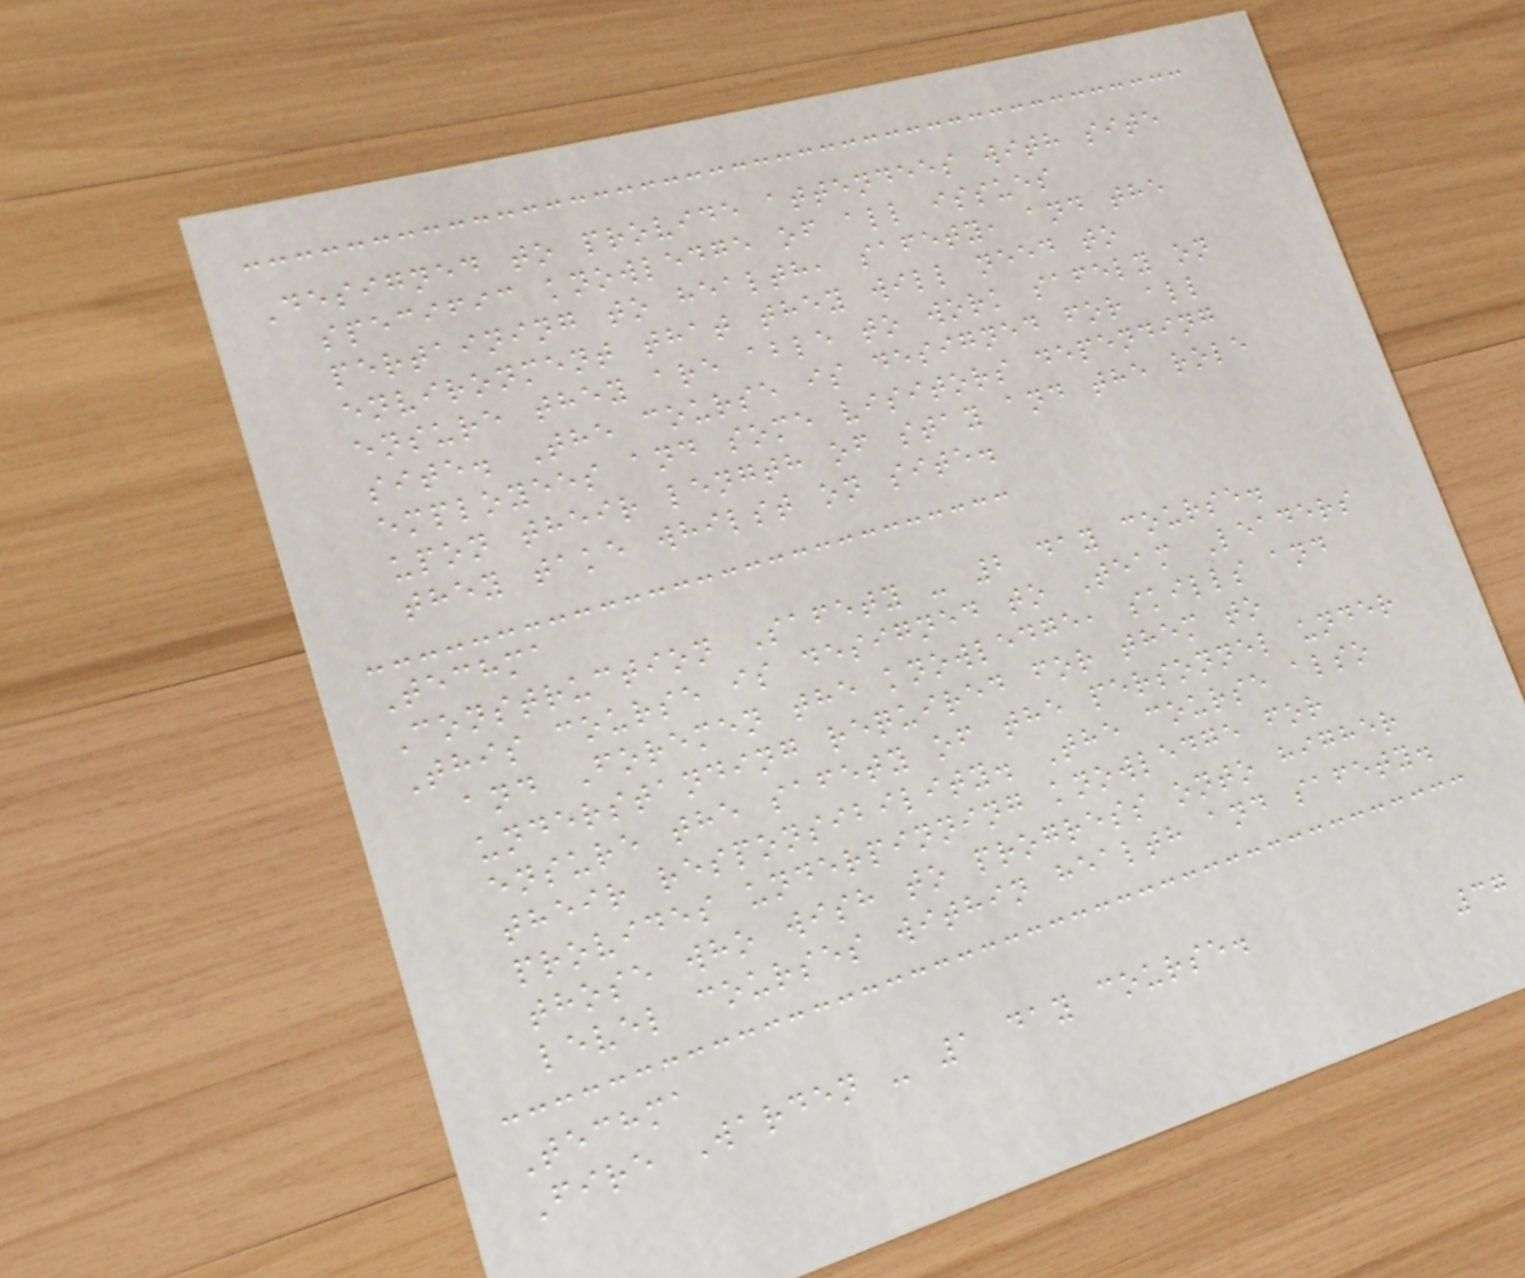Designed to provide attendees with site
specific knowledge of all issues
pertaining to health, safety, and the
environment that they will need to
ensure they are able to work safely on
site. The course is designed for all
employees and some visitors depending
upon their length of stay and the role
they take whilst on site.
Techma
Construction Safety - 2 day course.
This course is designed to Team Leaders
and Foremen the knowledge, skills and
understanding required for them to
ensure the safety of the personnel under
their responsibility. The course also
provides underpinning knowledge for
those who wish to progress onto higher
level courses within health and safety.
Techma
Fire Warden - 1 day course.
37
